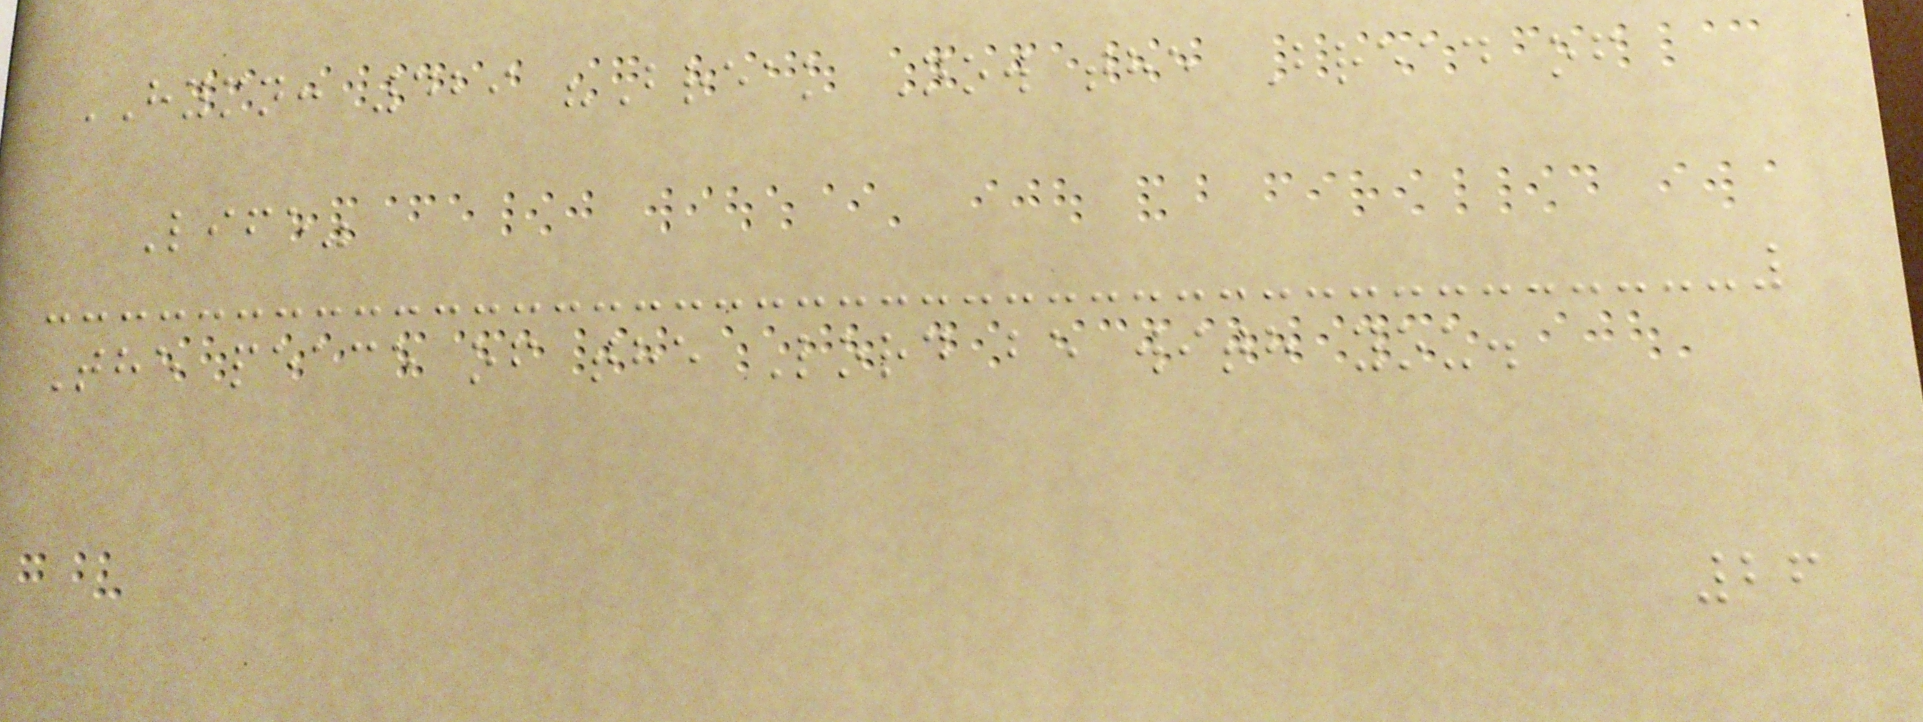HYMN: 429 "Break Now the Bread of
Life"
The peace of the Lord be with you.
26
